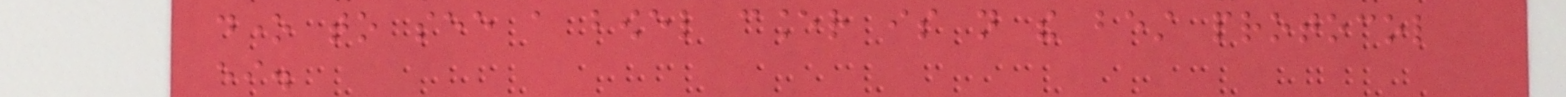done to see a bowel cancer is not the best protocol
either.
